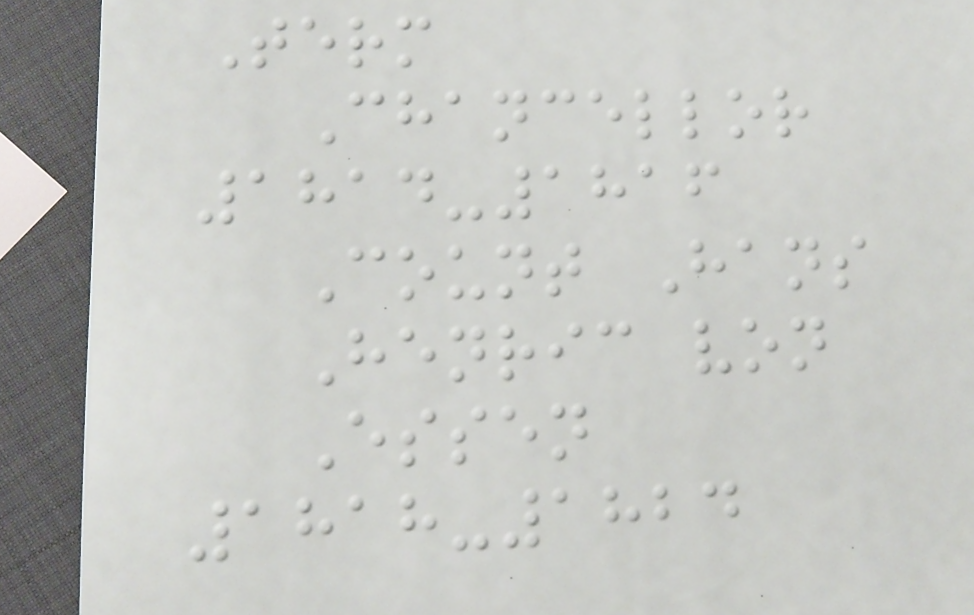Term
Chancellor
1814-1816
Count Hans
Henric von
Essen
1818-1824
